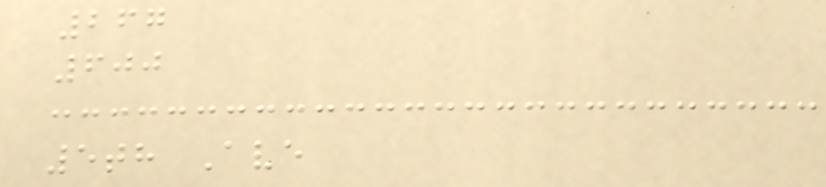267
600
5th Ave
